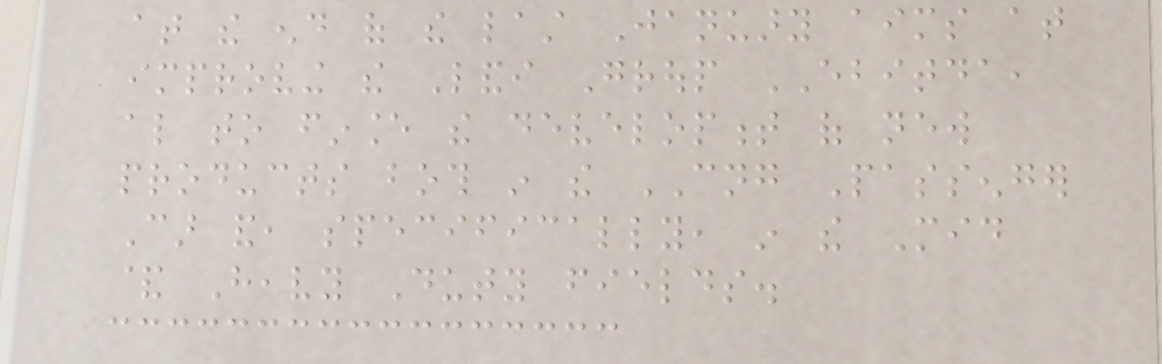at the end of the last January aims at
improving the Landi Group EBITDA,
also to finance the development of new
products both in the CNG Passenger
Car and, specifically, in the Mid
& Heavy Duty fields.
